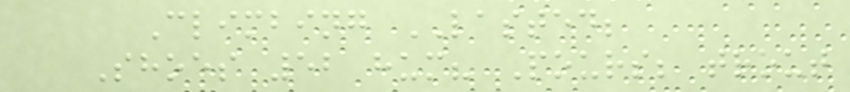Climbing LASTED;
Shoes 52 hum? Pours; trout
